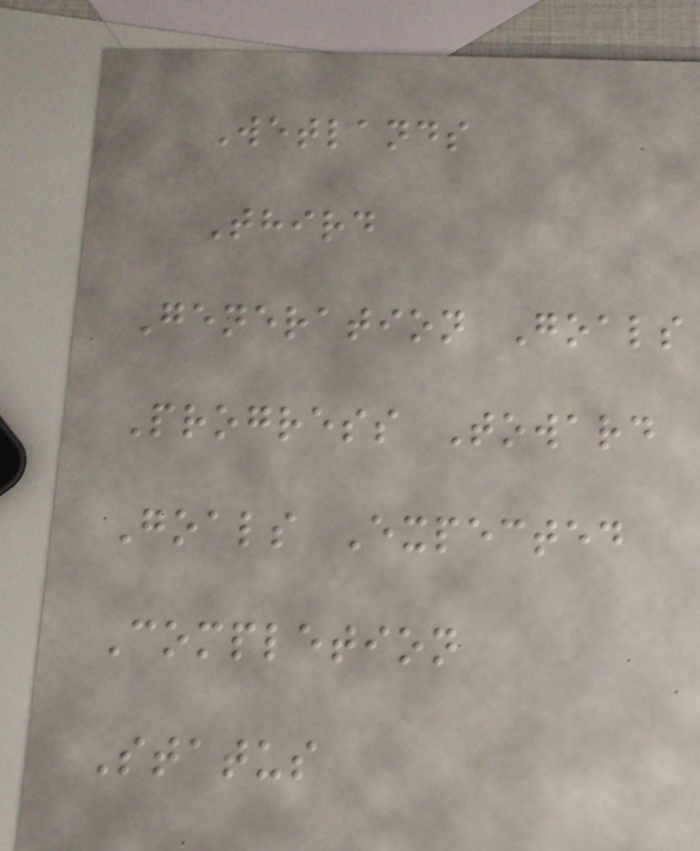Wetlands
Third
Generation Goals
Progress Toward
Goals Expected
Completion
Status
